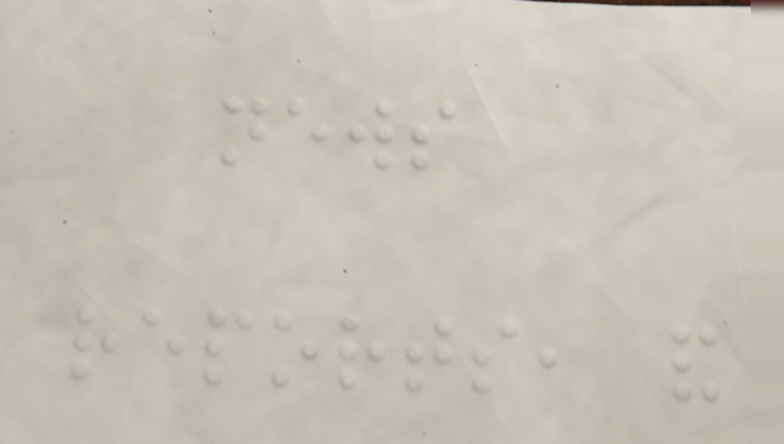news
reports, and
